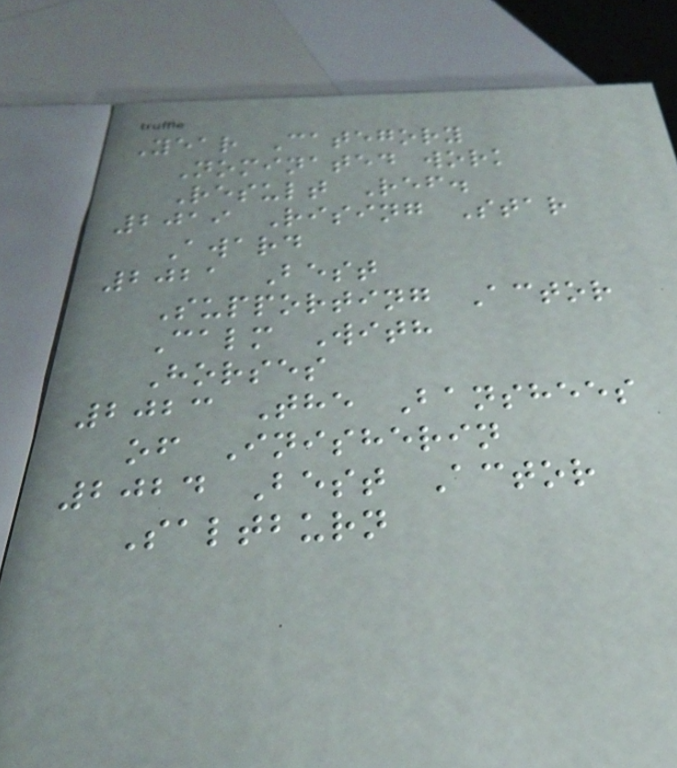Year Category
Nominated work
Result Ref.
2019 Rising Star
Award
2021 Best
Supporting Actor
Calm With
Horses
2023 The Banshees
of Inisherin
2024 Best Actor
Saltburn
